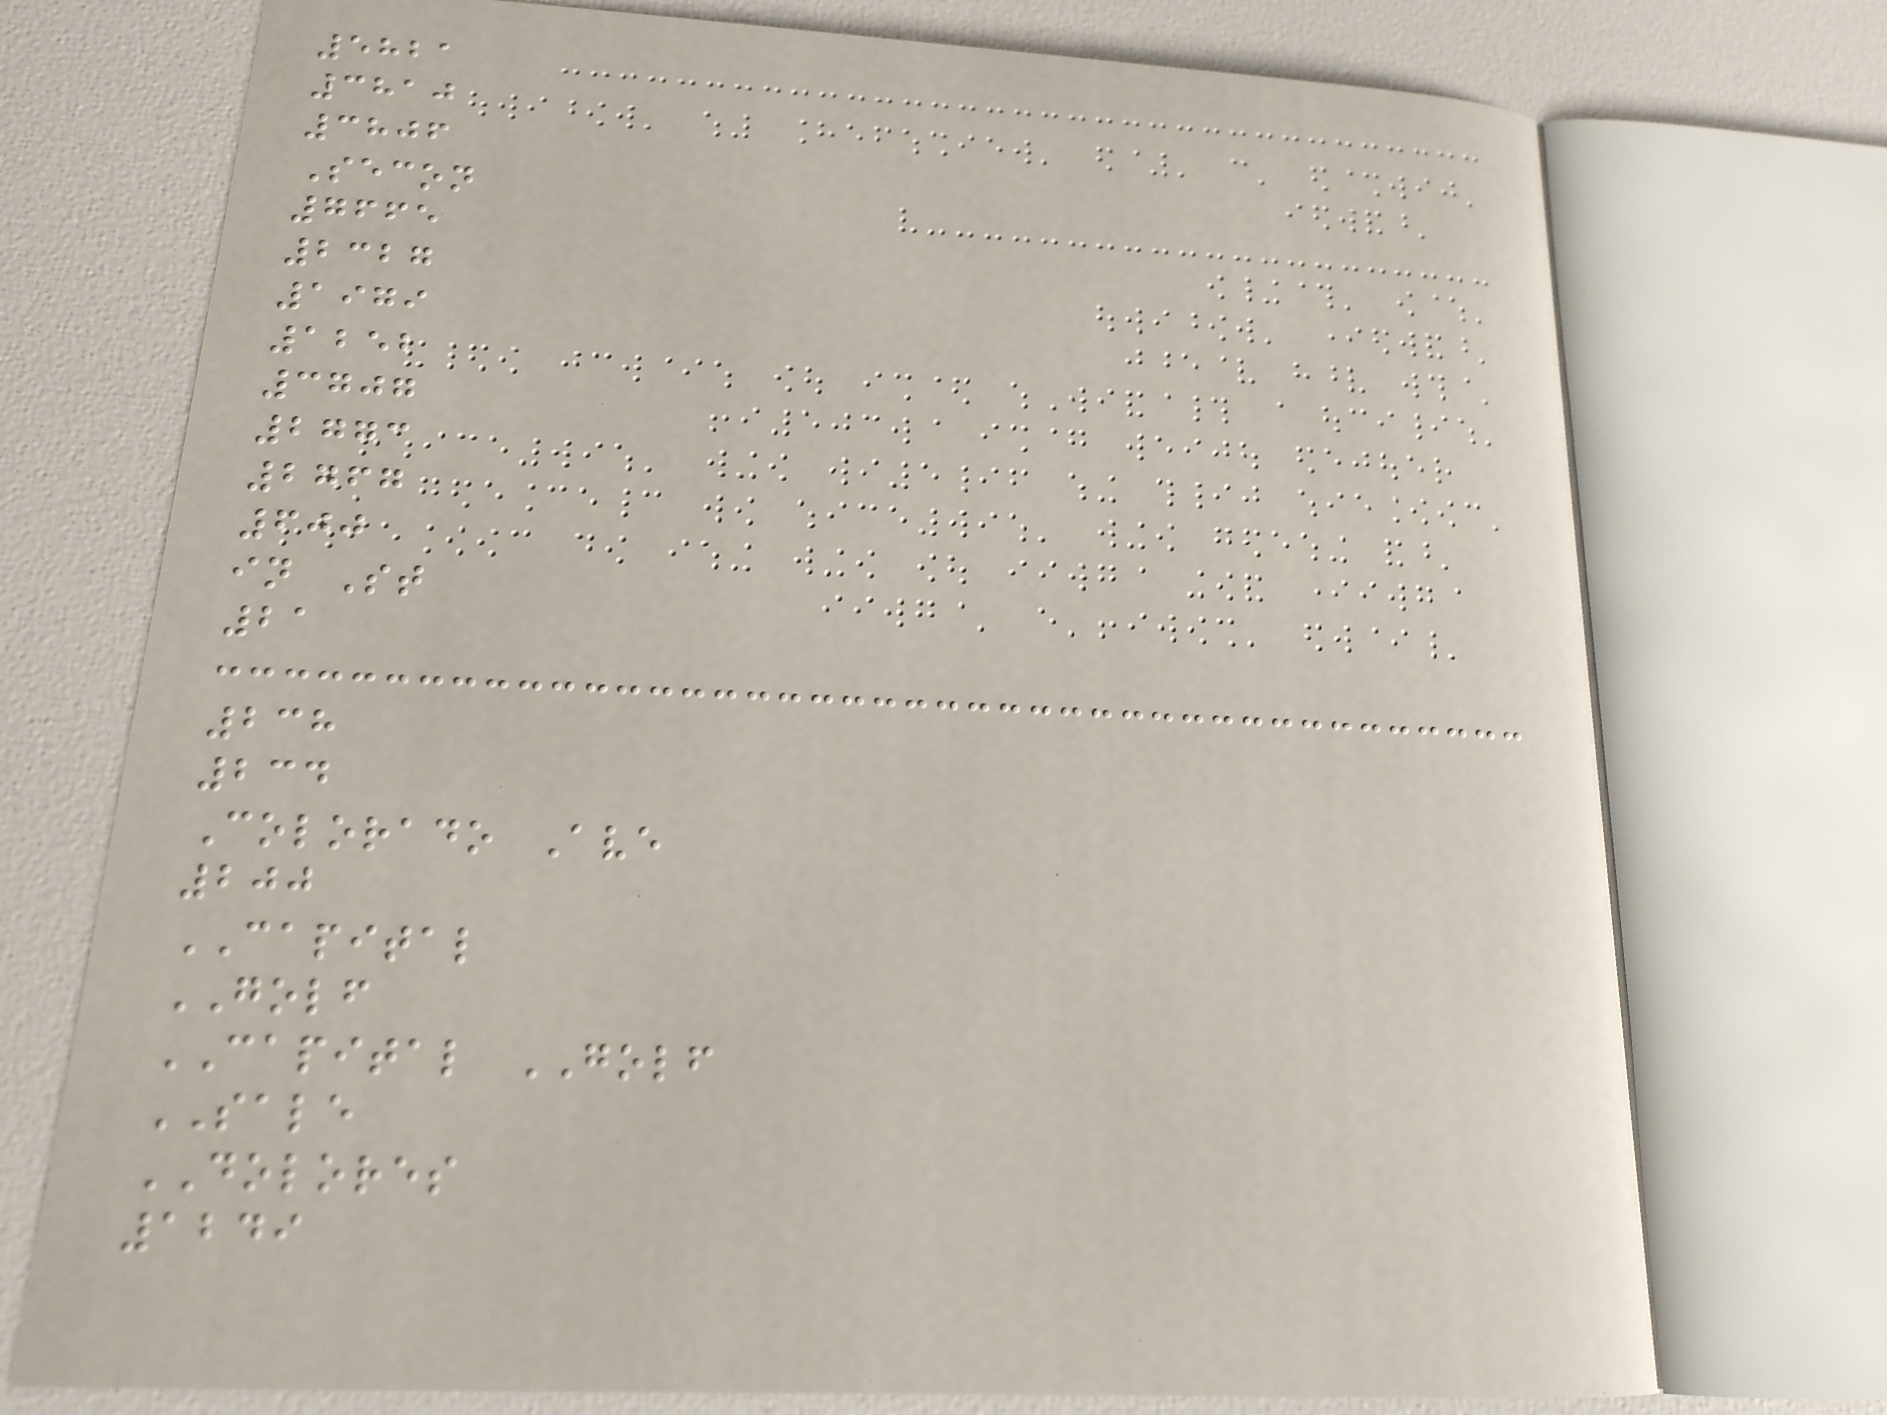5821
3810
3806
Secon
7665
2327
1979
1252
3707
2773
2767
600
in St
21
238
234
Colorado Ave
200
CAPITAL
GOLF
CAPITAL GOLF
SALE
DOLORES
1249
